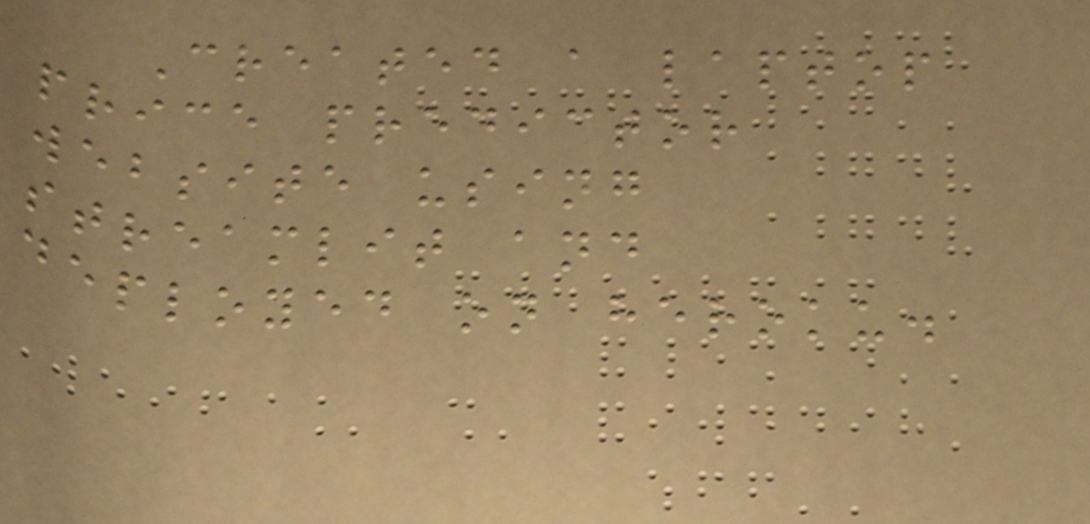Created a laptop
price predictor
website using
streamlit and
deployed on heroku.
